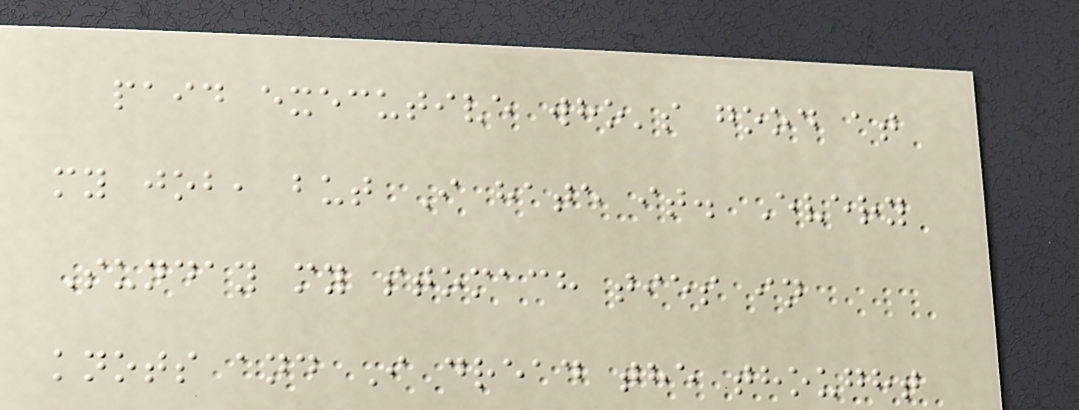paid executive who's good at
my job, but I hate it. Every
Sunday my stomach ties in
knots and I dread the thought
